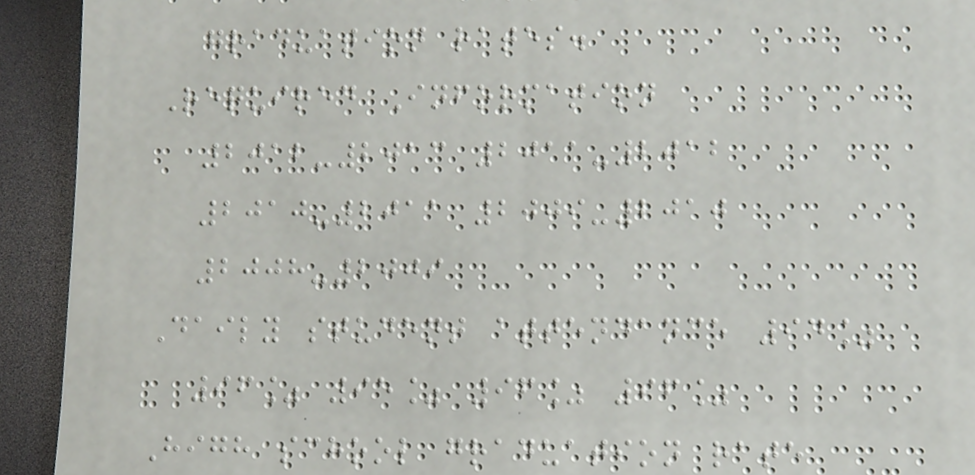graduation rates.
Required Information
2012-2013 2011-2012
2010-2011 2009-2010
2008-2009
Daily student attendance 94%
96% 95% 96% 96%
High school graduation rate
